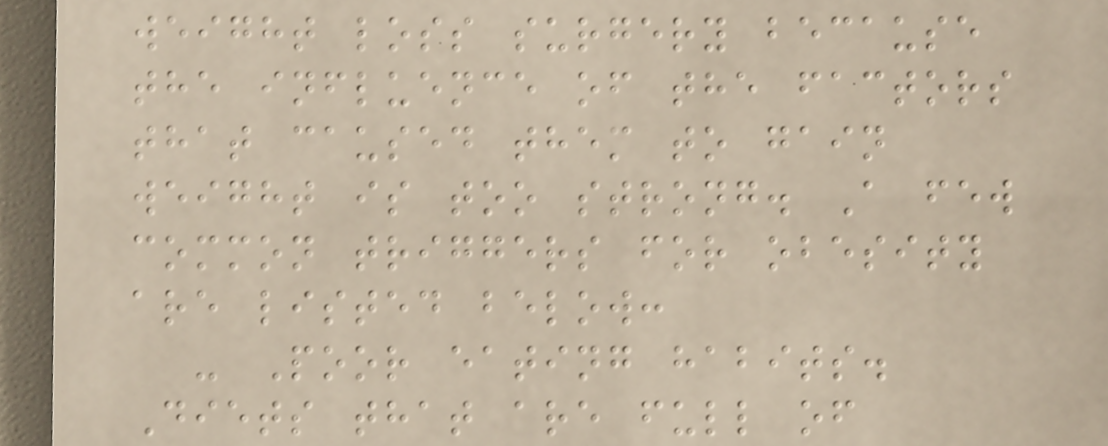weight loss surgery because
the influence of the factors
that caused them to gain
weight is too strong. A few
common triggers for obesity
are listed below:
- Poor eating habits.
Diets that are full of
